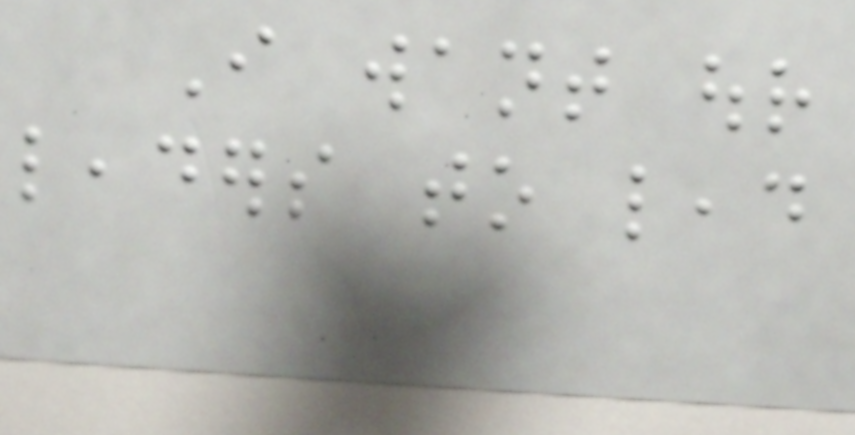I want our
leaders to lead
